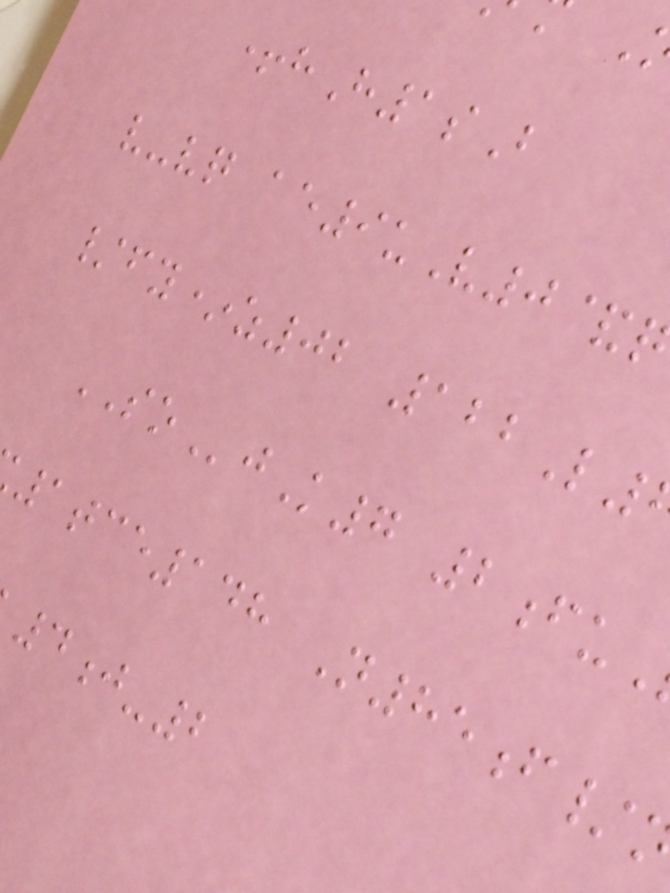+hH1sB
v-vq ae9uV0&
/fy*z02 122L
SOjK7 2fu
1tce148 N85f/
4j-2
